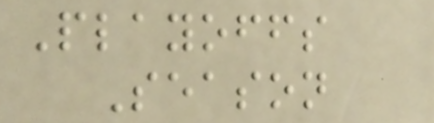Playoffs
Season
